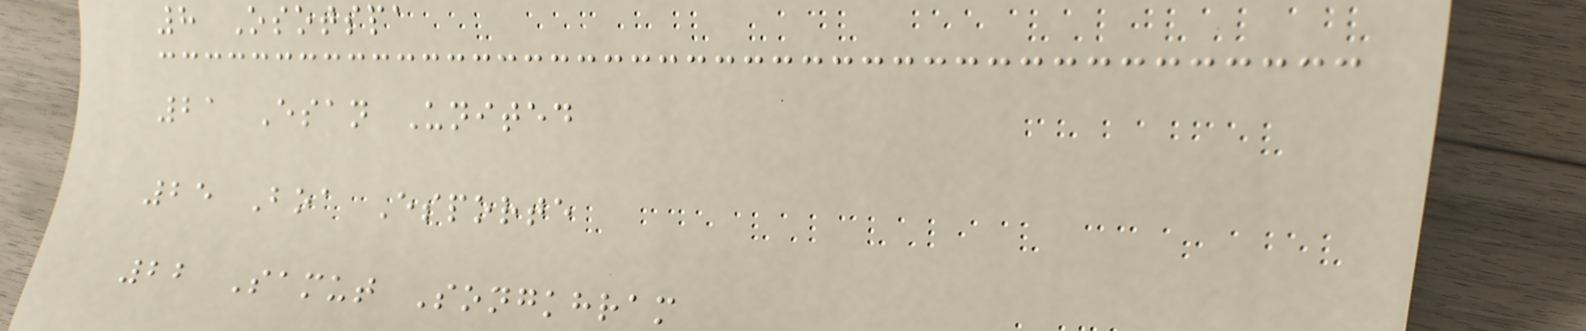8 Osotspa
21 Esan United
25 Boa Esporte
22 Samut Songkhram
